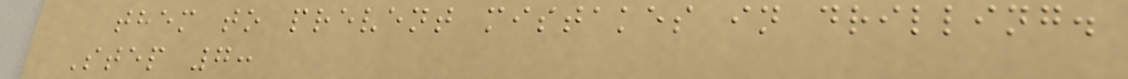them to prevent mistakes in drilling.
Step 7:
